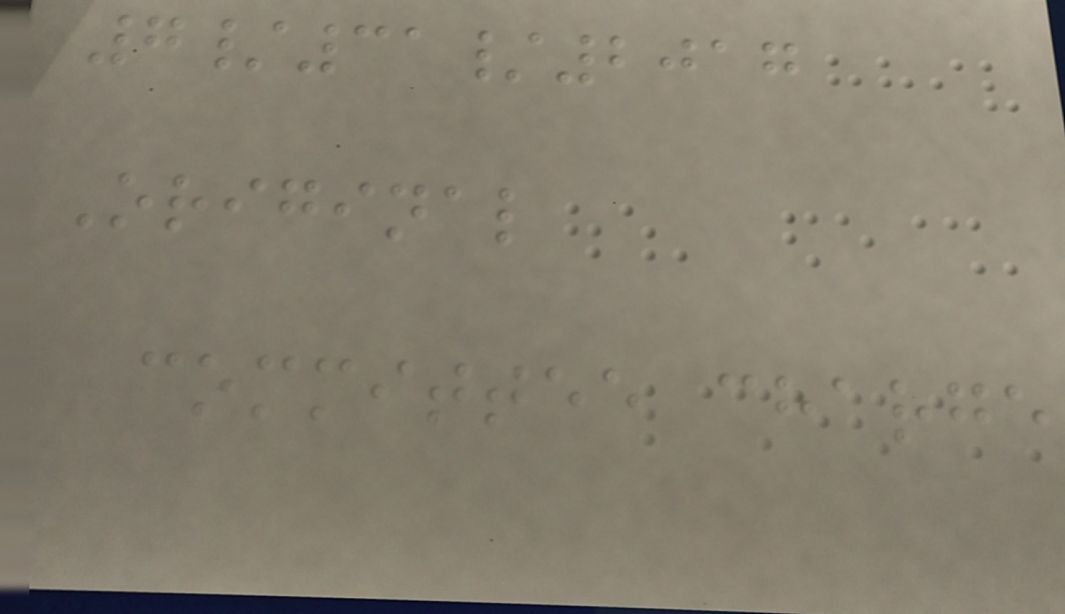7/31/2017
Original
committee charge
